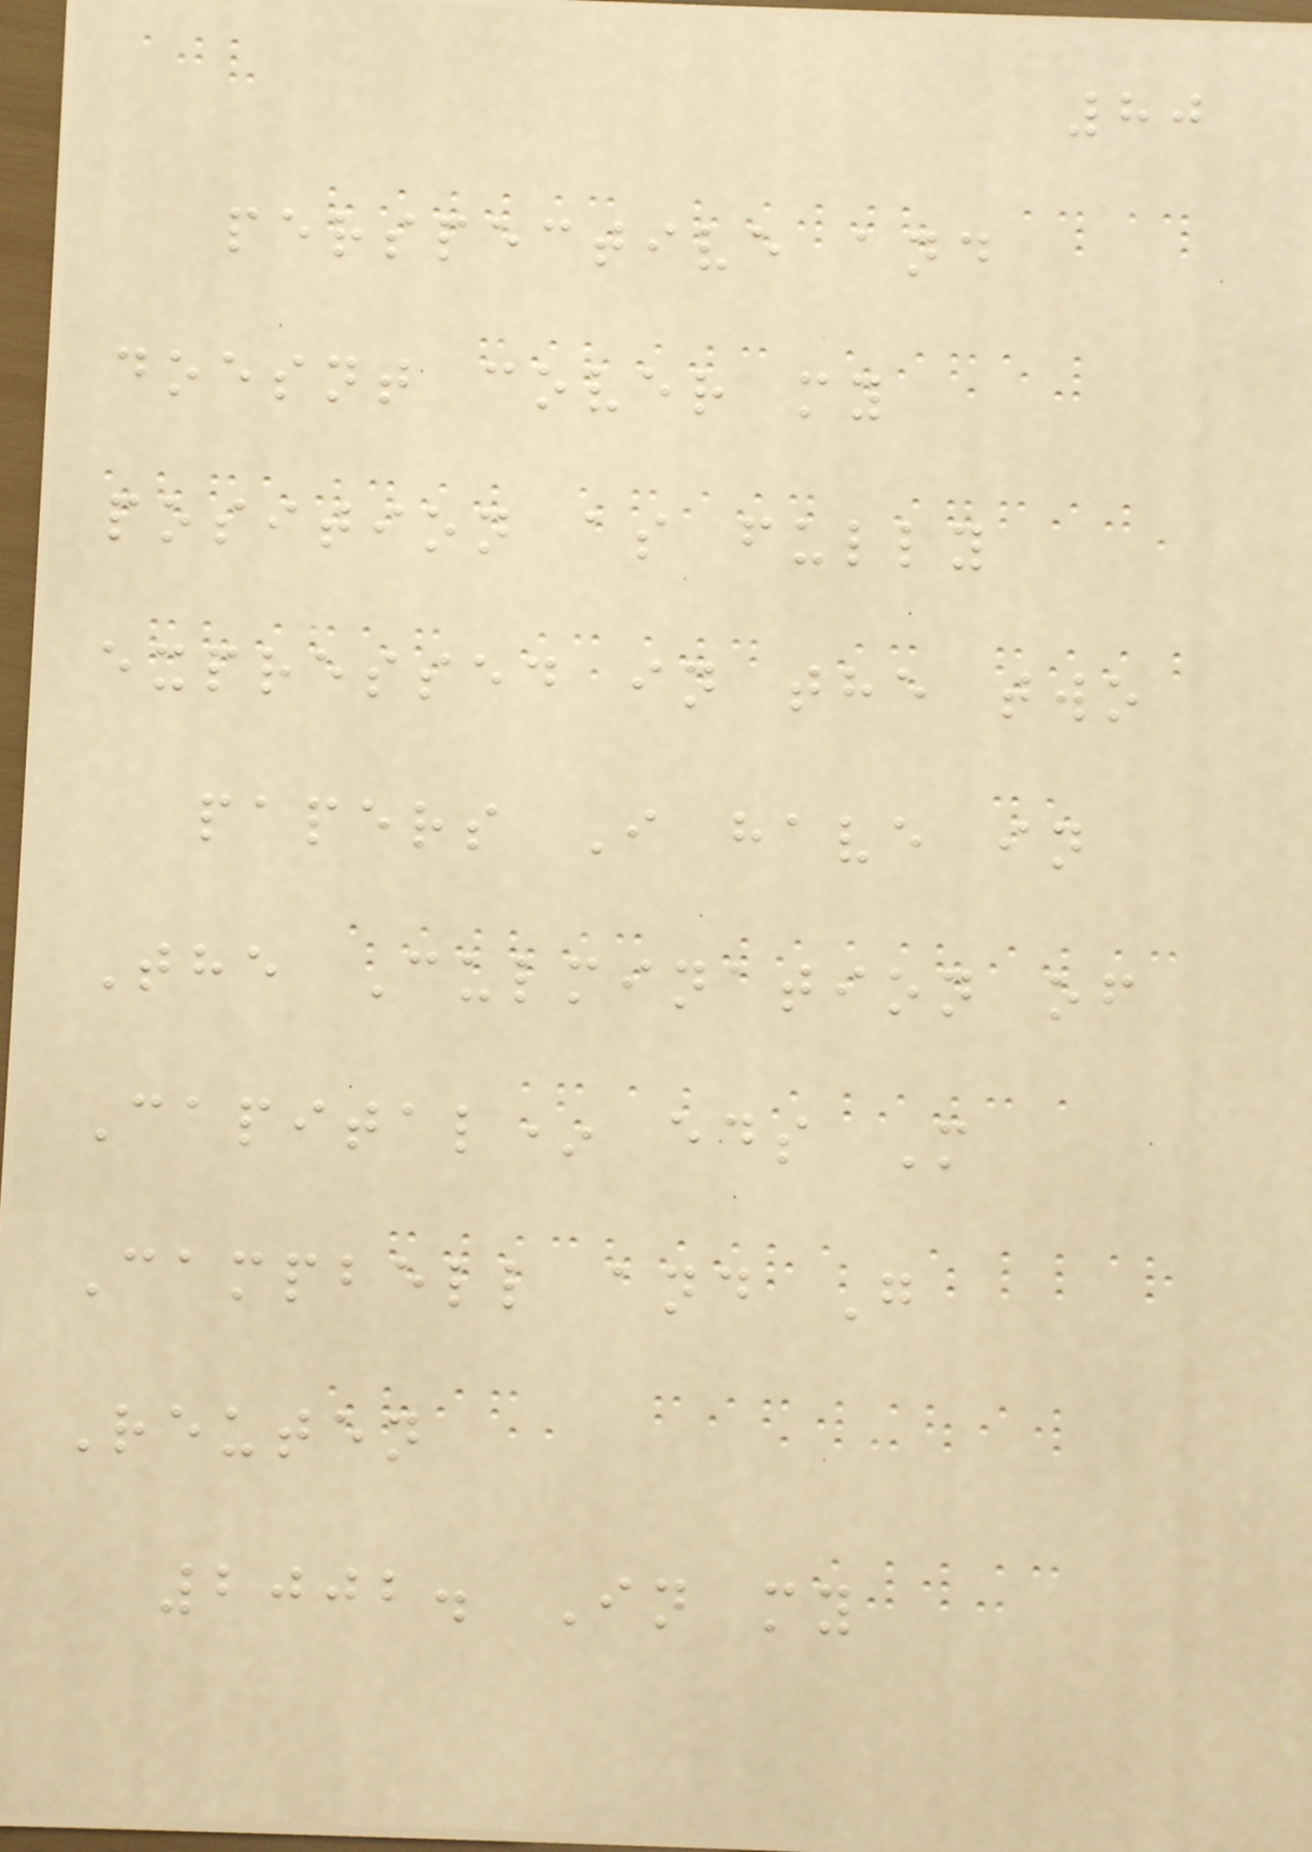80
perspective and
doesnt cover my
position as fully
expressed in the two
papers I have in
The Culmination of
Capital* eds M
Campbell and G
Reuten
2002. In my
